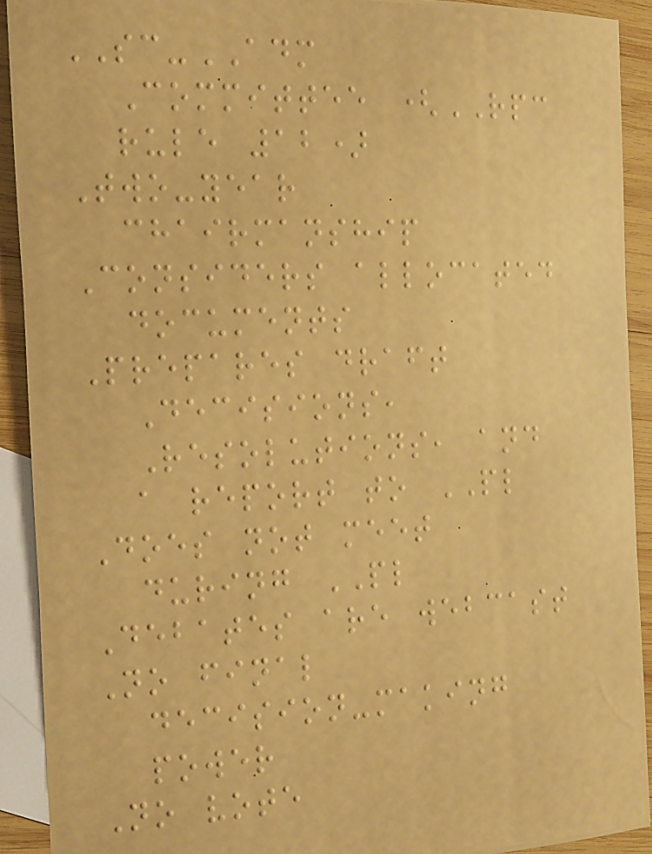SC-ADM
Committee (RPC
rule 12)
Two-year
chairmanship
Considers allocated
documents
Prepares draft
Decisions,
Resolutions, and
a report to PL
Does not meet
during PL
Debates are webcast
No final
decision-making
power
No vote
